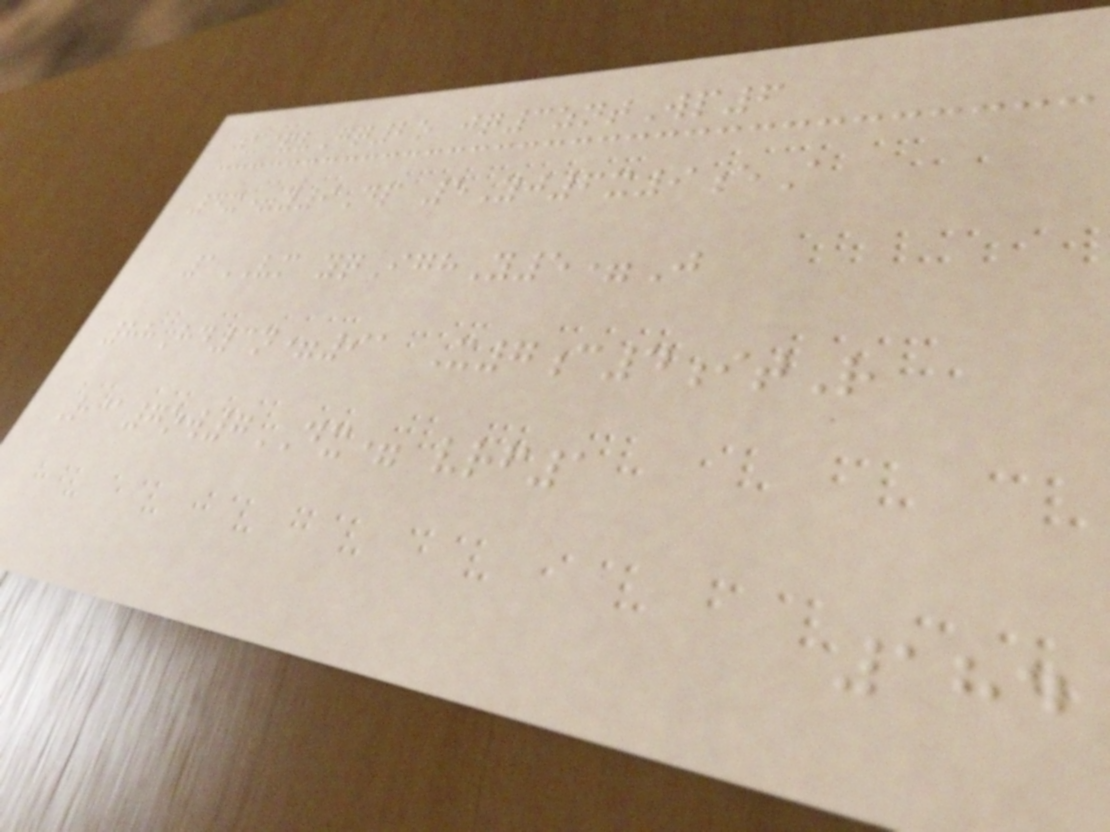ju&vGq2o jq3zntWp6
4x=y9Dp 5Yj6x9eA
1VM yqIghY5=J
88Hd3n=91 X7c4itR
R@7ow7DX= vrf1
184
